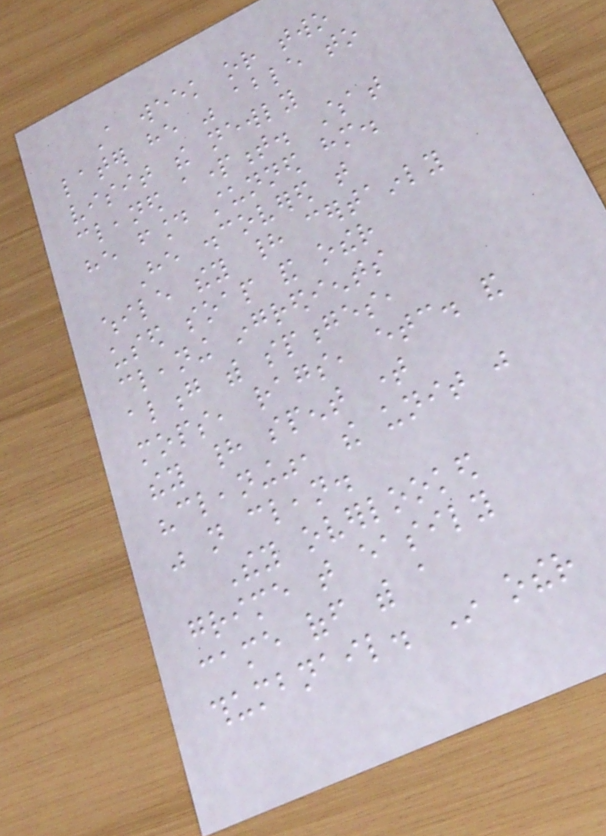A week or two
later he was able to
visit the newly
cleaned apartment. What
he found stunned him.
He discovered that
while they had certainly
used soap and other
cleaning ingredients
along with sponges,
mops, rags, etc. and
they had spent time
"cleaning", the unit just
was not clean.
They overlooked
grime that easily
came off with a
thumbnail. In other
